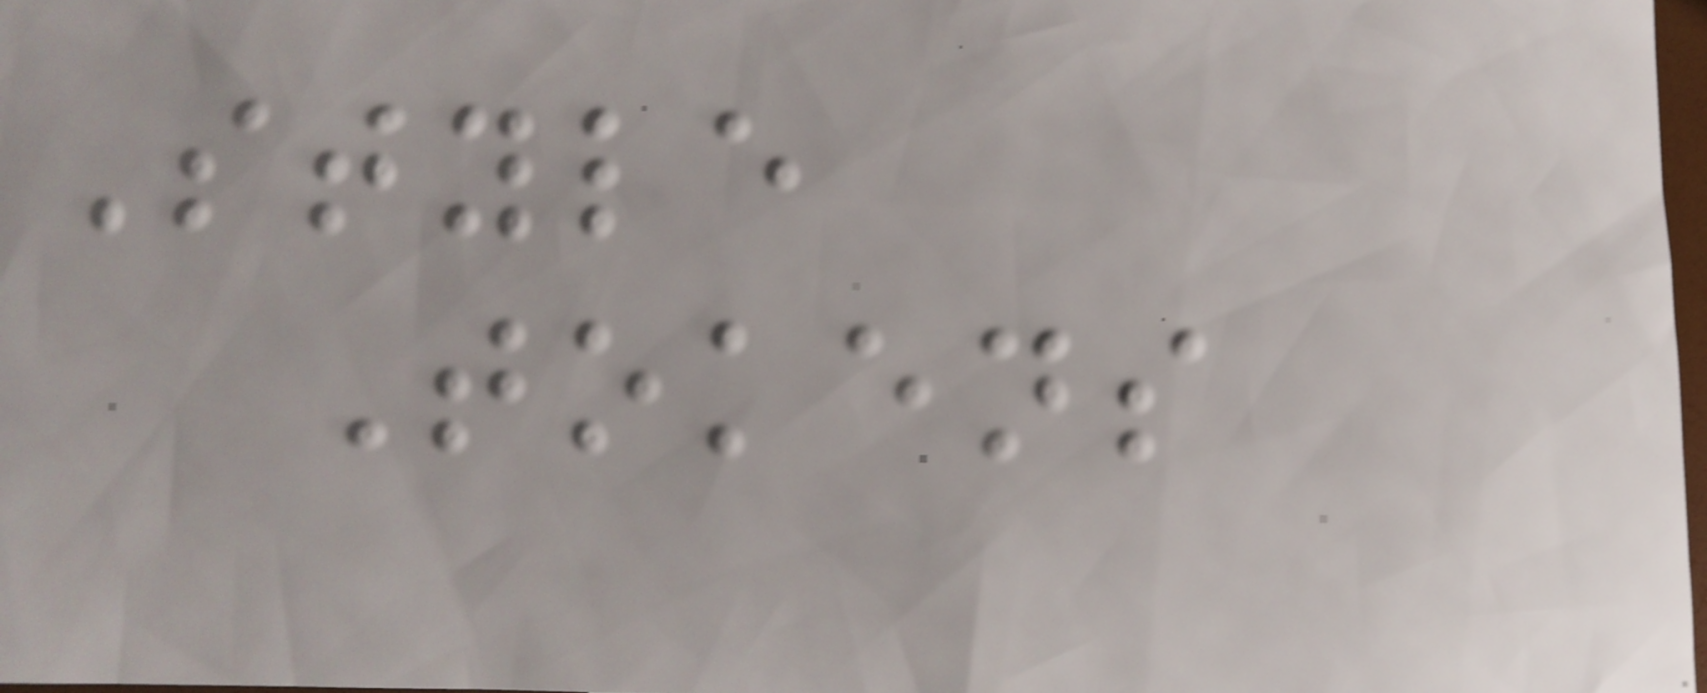Style
Tokens
